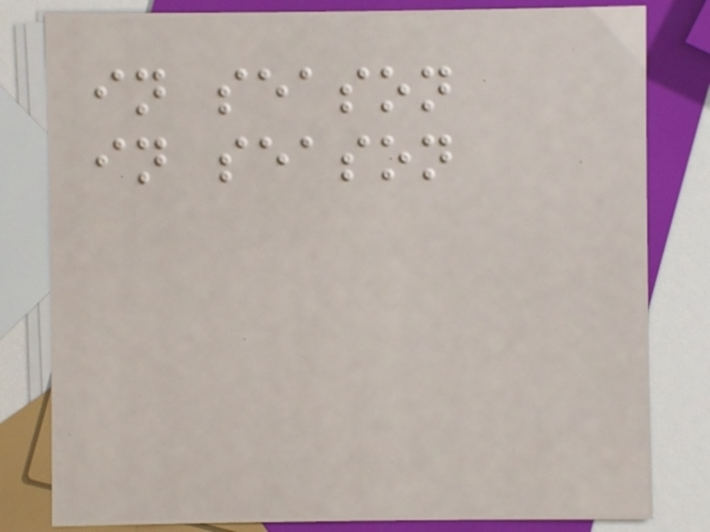in season
in season
